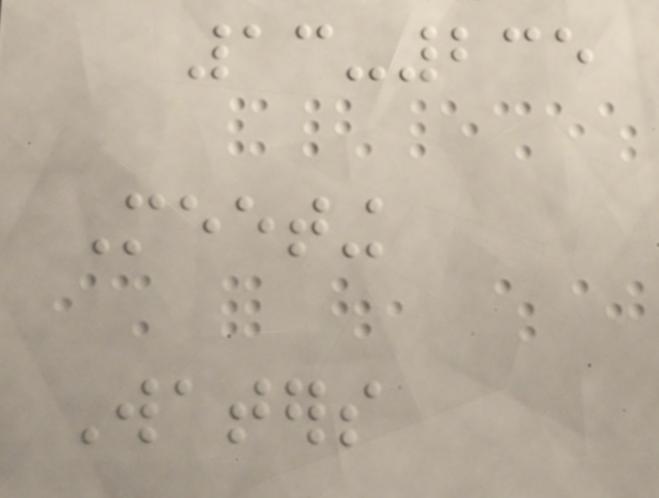13-235
Meeting
Waters
